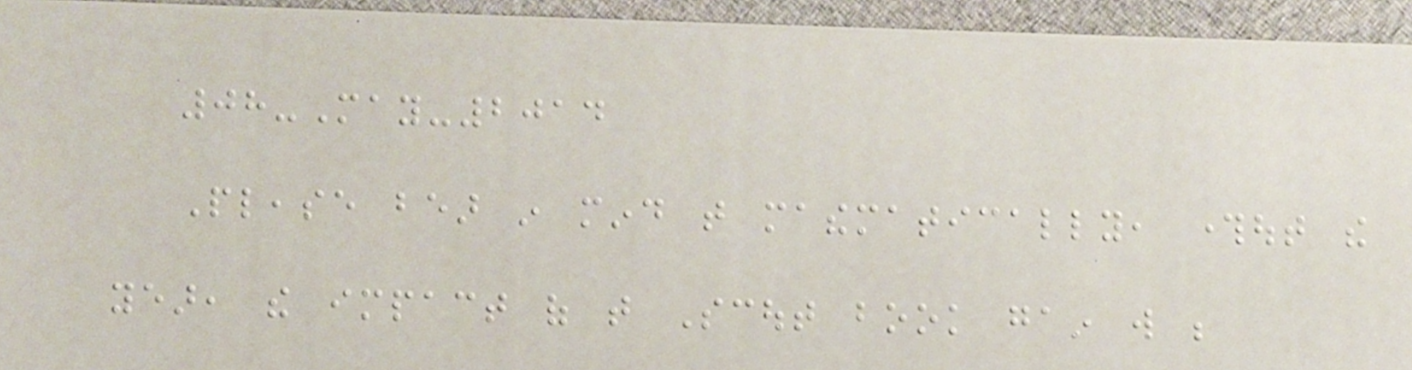08-May-2014
Please bear in mind that mathematically, throughout the
year, the impact of that Scout book gain will be
